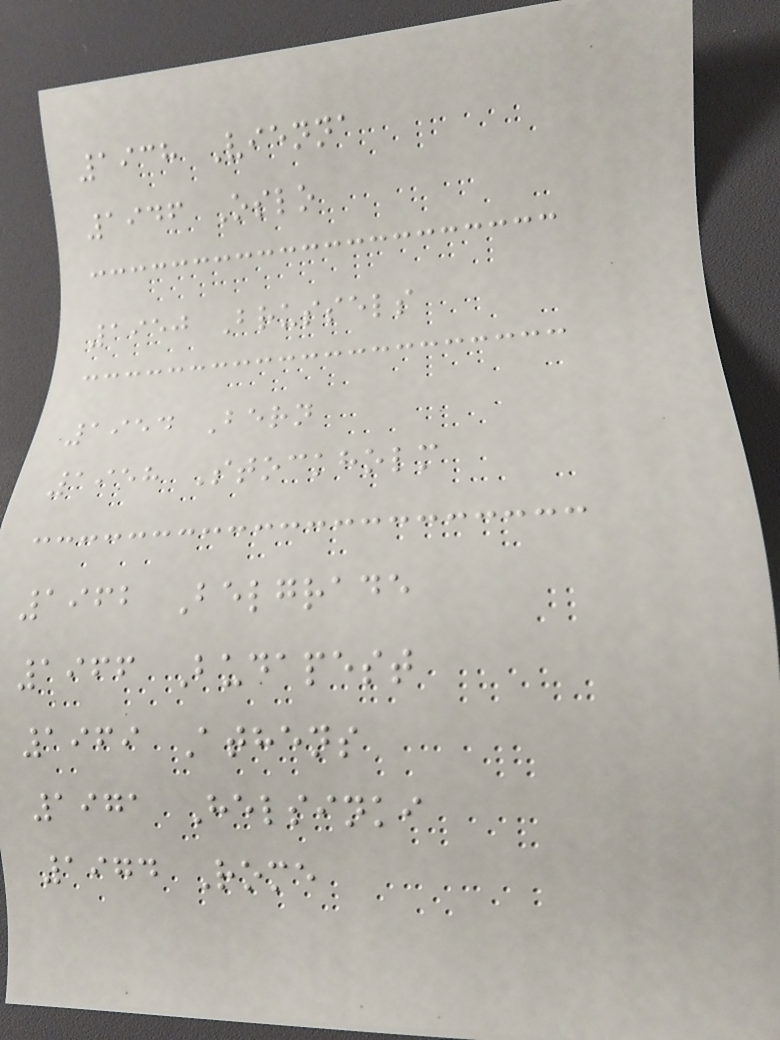1938 Vienna
1946 Oslo
1950 Brussels
1954 Bern
1958 Stockholm
1962 Belgrade
1966 Budapest
1969 Athens
1971 Helsinki
1974 Rome
